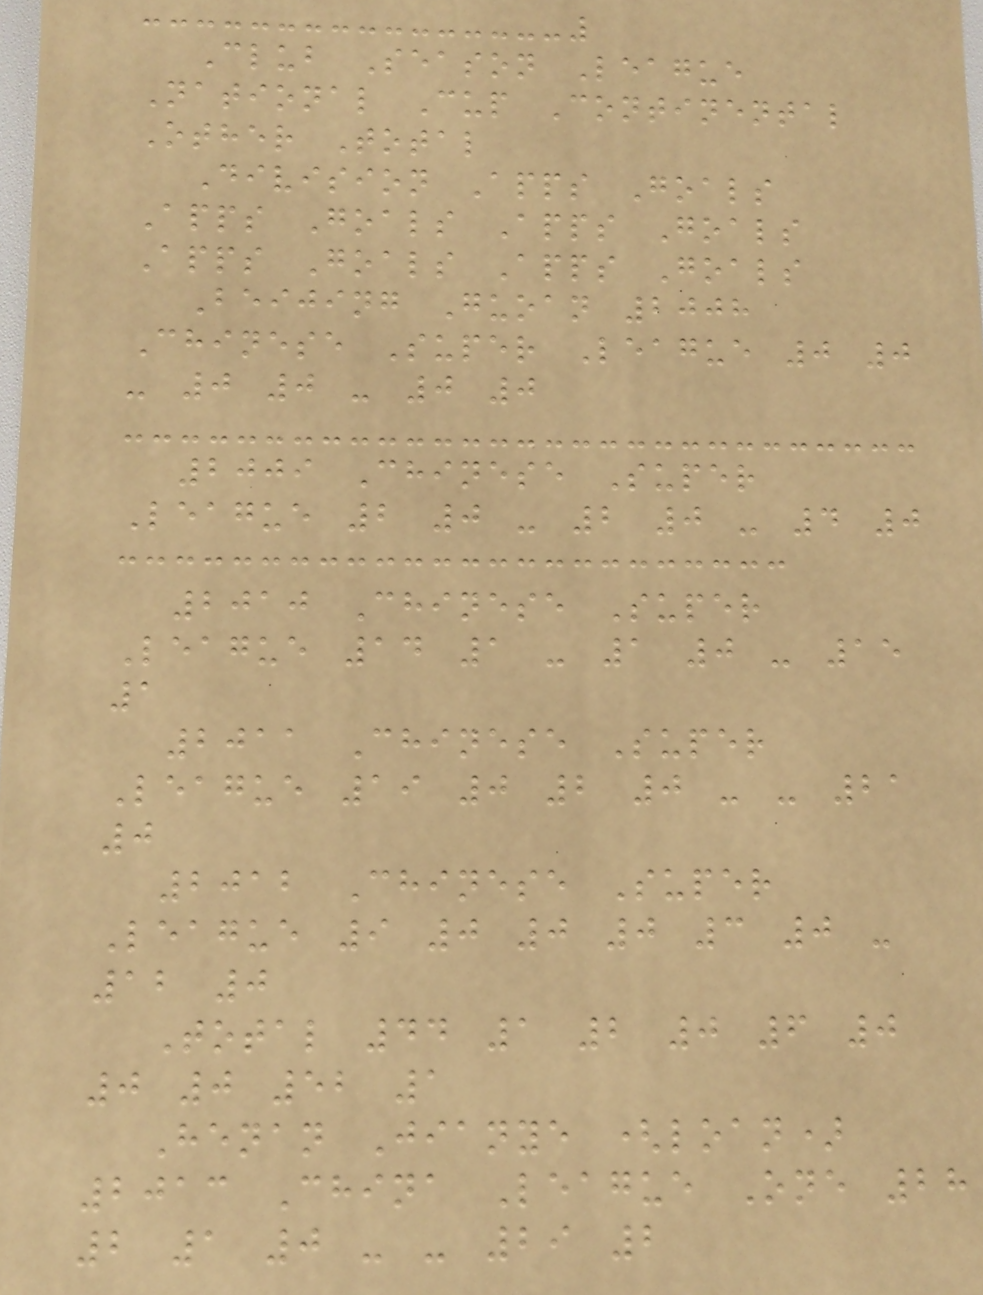Club Season League
National Cup Continental
Other Total
Division Apps Goals
Apps Goals Apps Goals
Apps Goals Apps Goals
Beijing Guoan 2008
Chinese Super League 0 0
- 0 0 - 0 0
2009 Chinese Super
League 2 0 - 2 0 - 4 0
2010 Chinese Super
League 14 1 - 1 0 - 15
1
2011 Chinese Super
League 19 0 2 0 - - 21
0
2012 Chinese Super
League 9 0 0 0 3 0 -
12 0
Total 44 1 2 0 6 0
0 0 52 1
Henan Jianye (loan)
2013 China League One 28
2 1 0 - - 29 2
